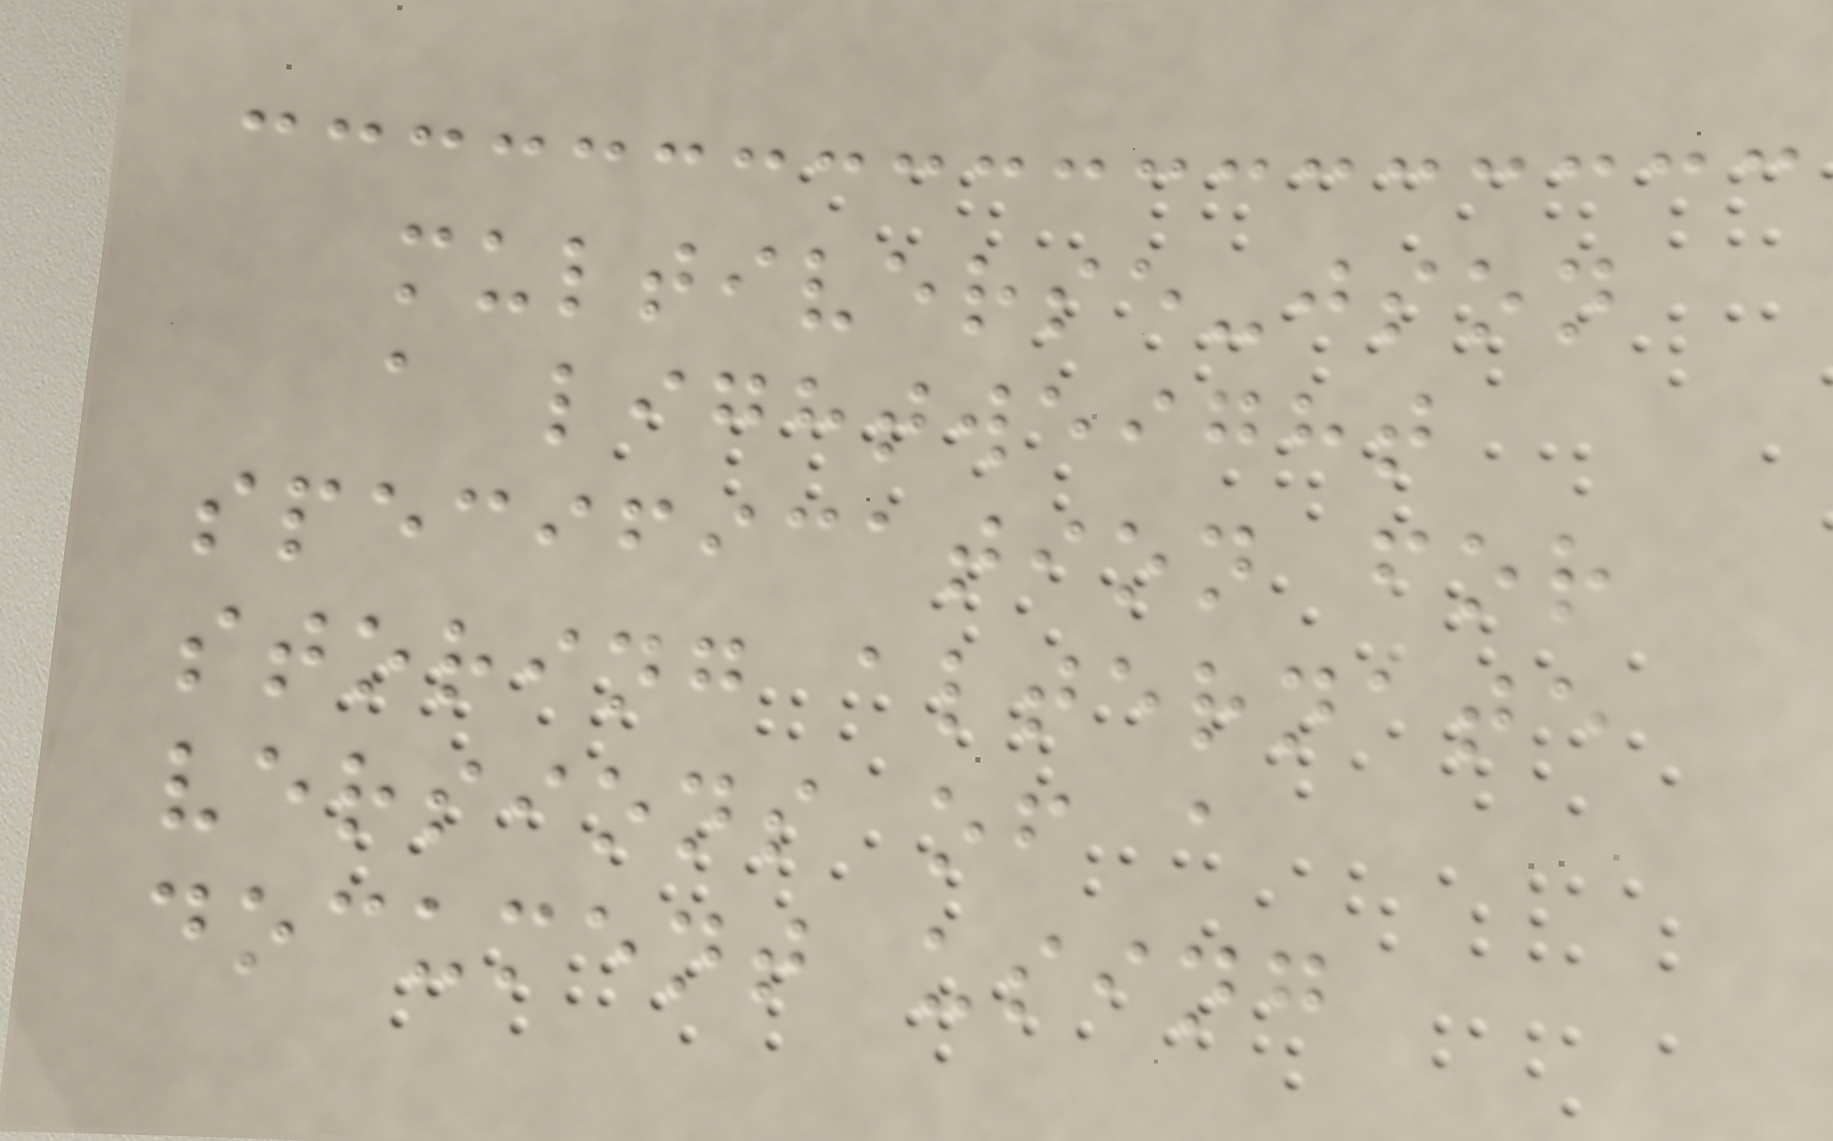multiverse-json
a lightweight
specification for
storing alternate
versions of a
document using
